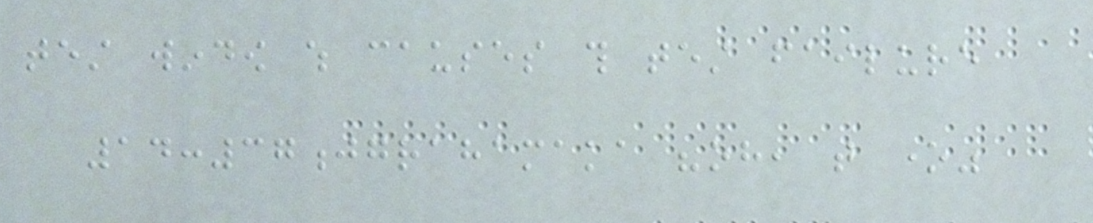test window which causes this test failure
14:37jgrahamaka "oh, that one"
